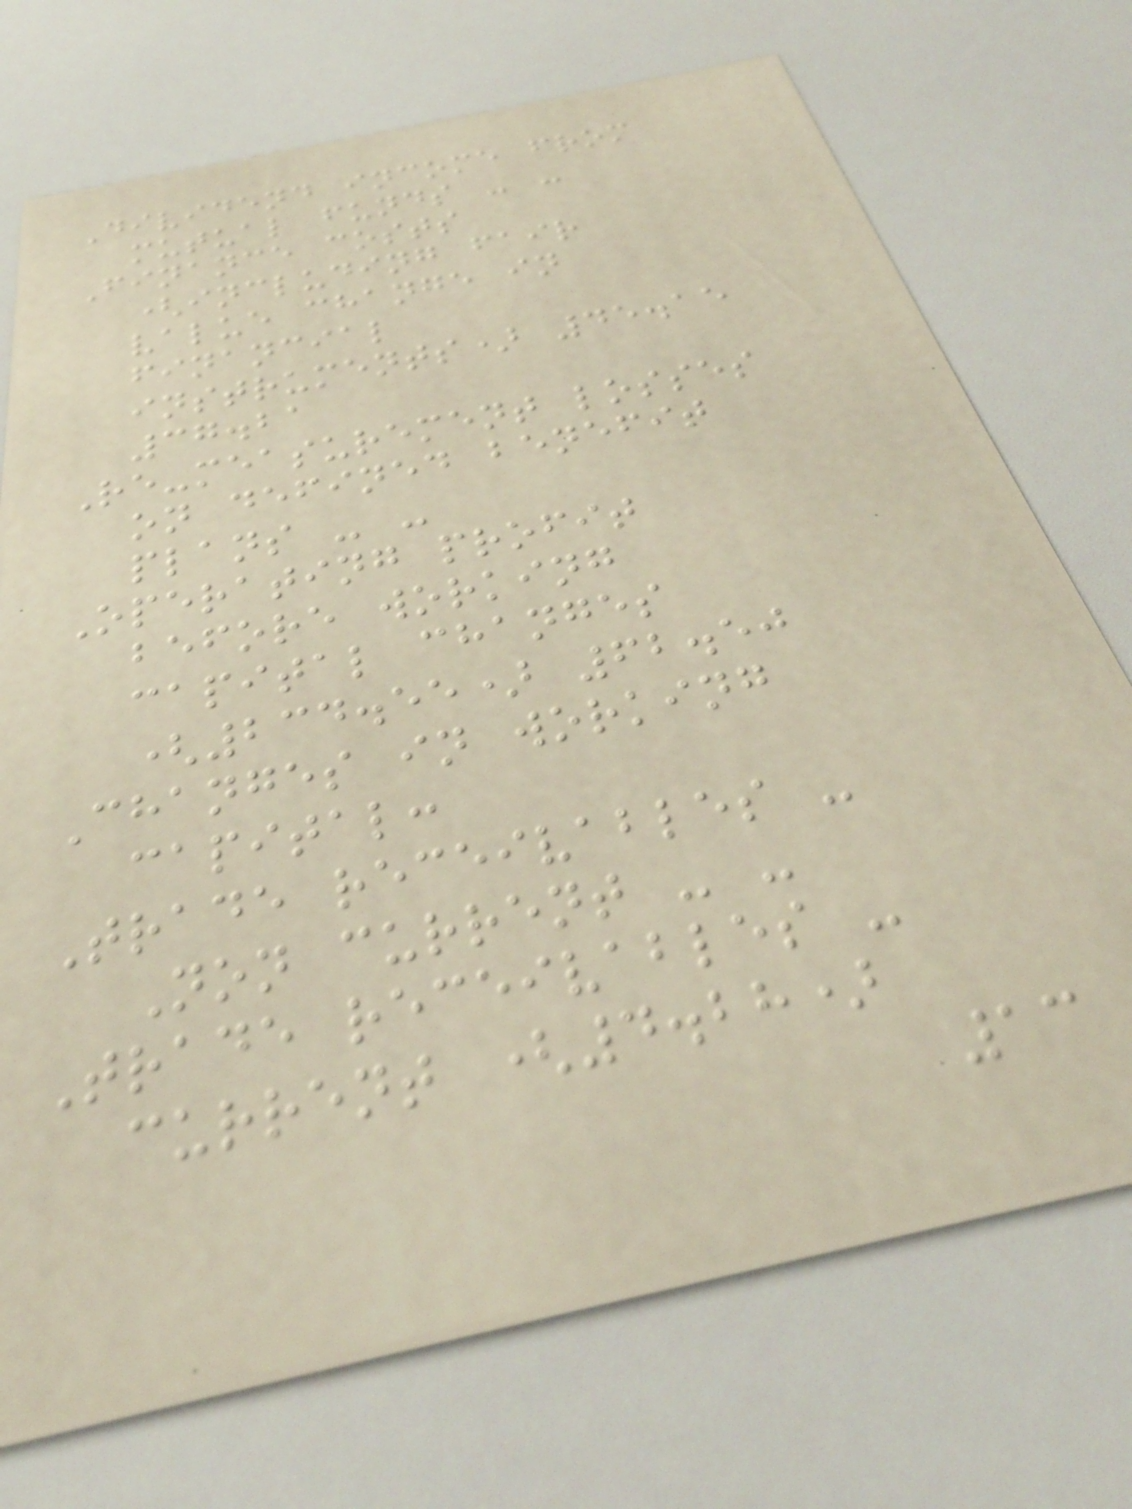Dividend income from
mutual funds - -
Finance costs
(including fair
value change in
financial
instruments) 45.15
37.21
Re-measurement losses
on defined benefit
plans - -
Operating profit
before working
capital changes
(234.55) 62.50
Changes in working
capital:
Trade receivables -
Non current - -
Trade receivables -
current (4.28)
13
